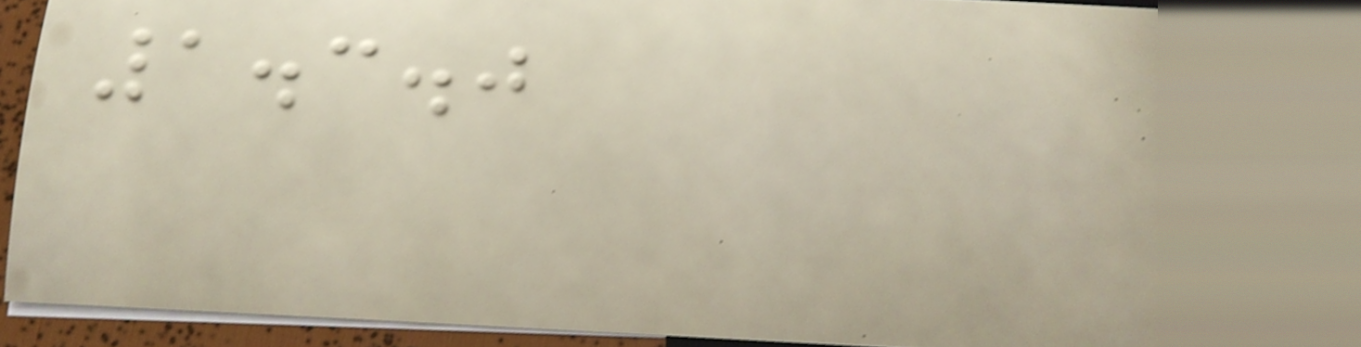1.3.0
